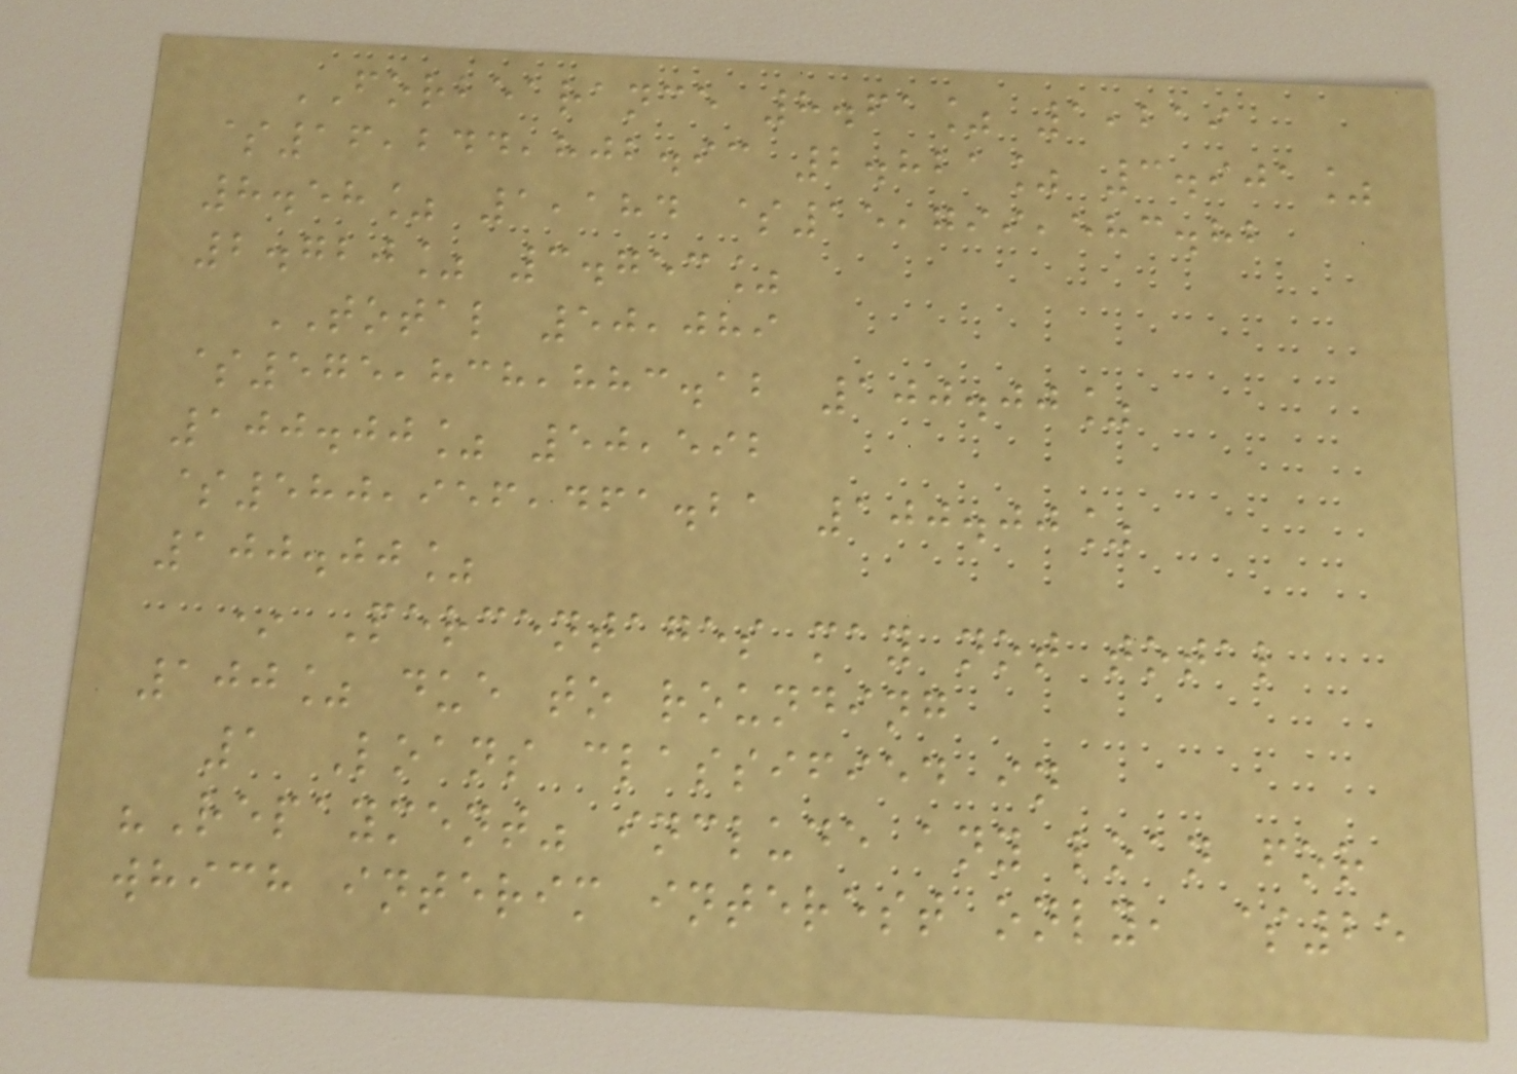FORBEARANCE 8.61% 1,219
$16,244,802.93 2.821% 3.901%
8.58% 1,184 $15,799,583.82
2.720% 3.753%
TOTAL 50,089
$575,838,883.12 100.00%
100.00% 50,592
$580,956,461.21 100.00%
100.00%
* Percentages may not total
100% due to rounding
1 Loans classified in
"Repayment" include any loan for
which interim interest only, $25
